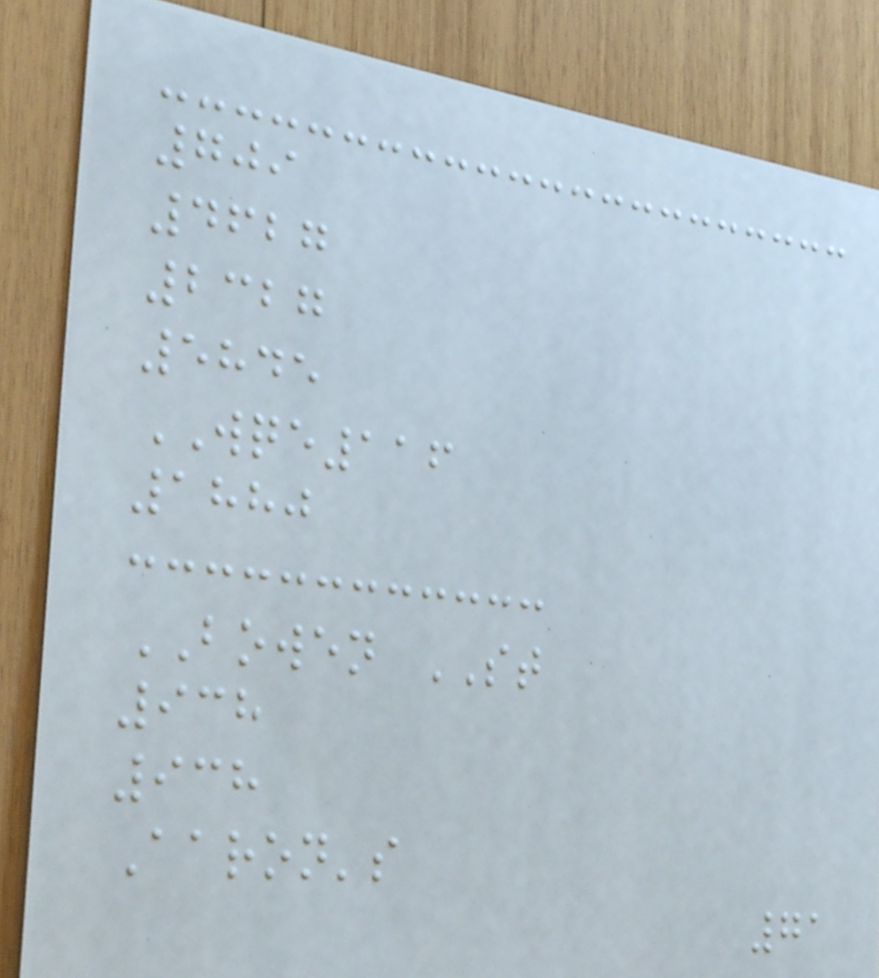709
4627
2327
5845
WQE116
1880
BOWEN ST
938
938
Aaron's
71
